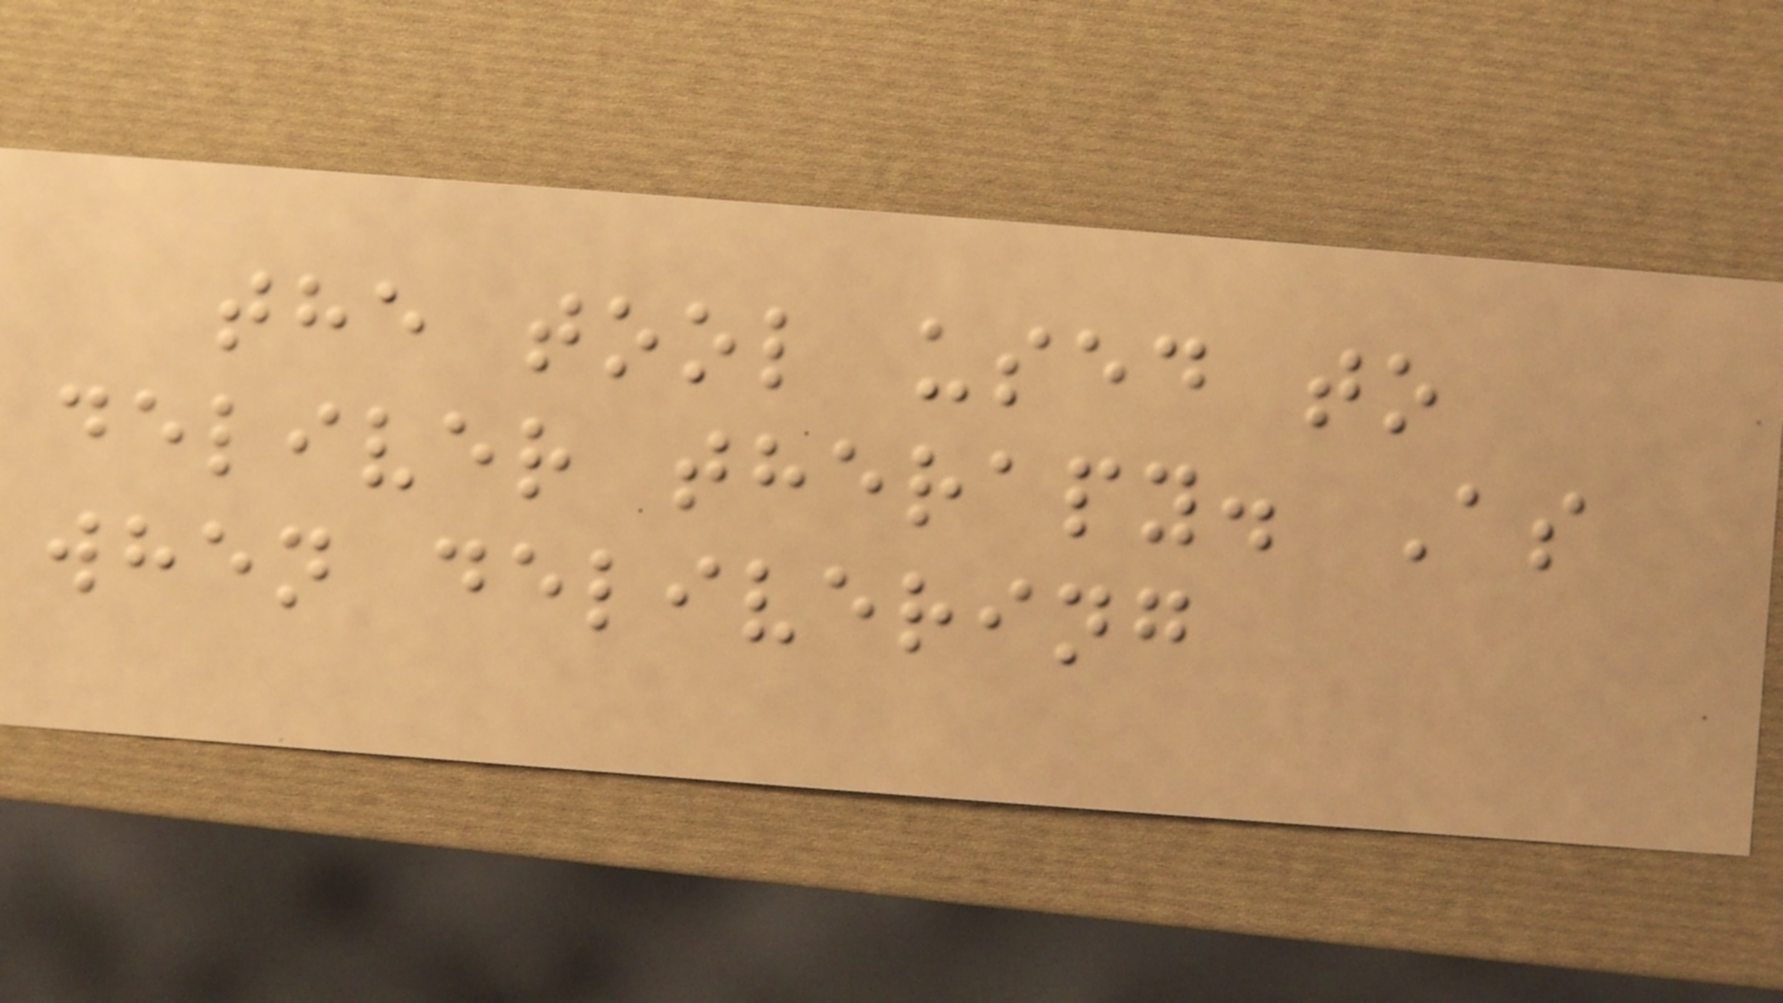the tool used to
deliver therapy. As
when delivering
